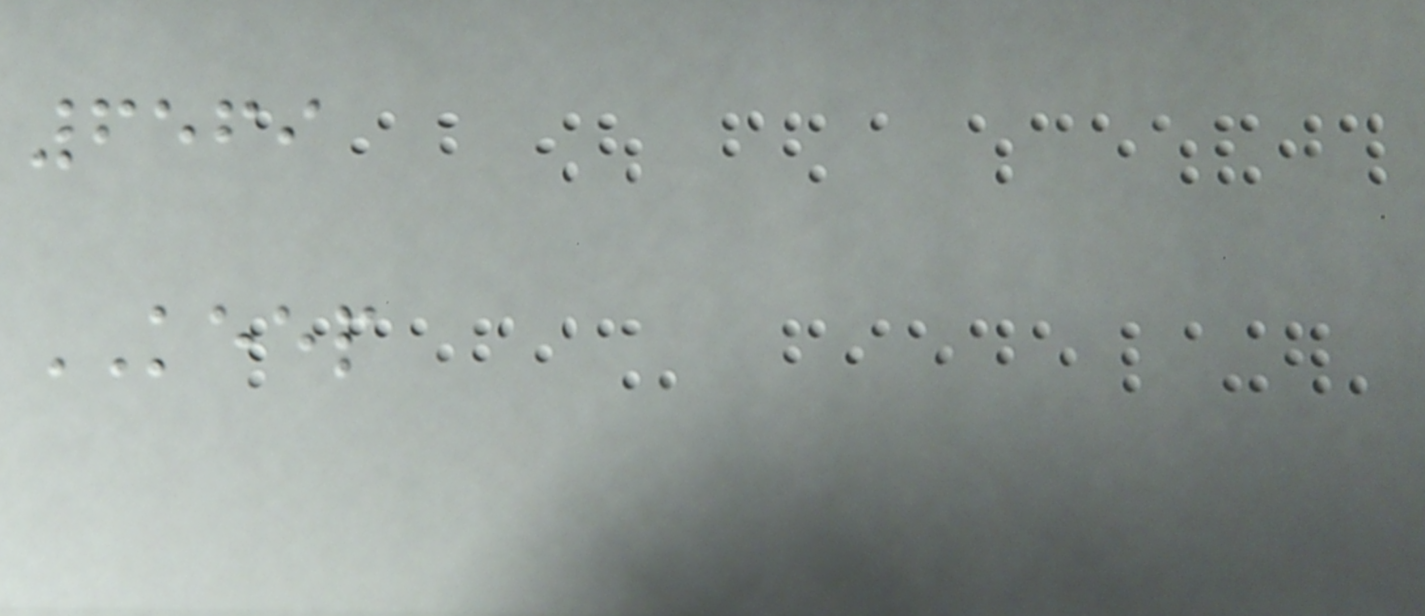6569
KEEP
